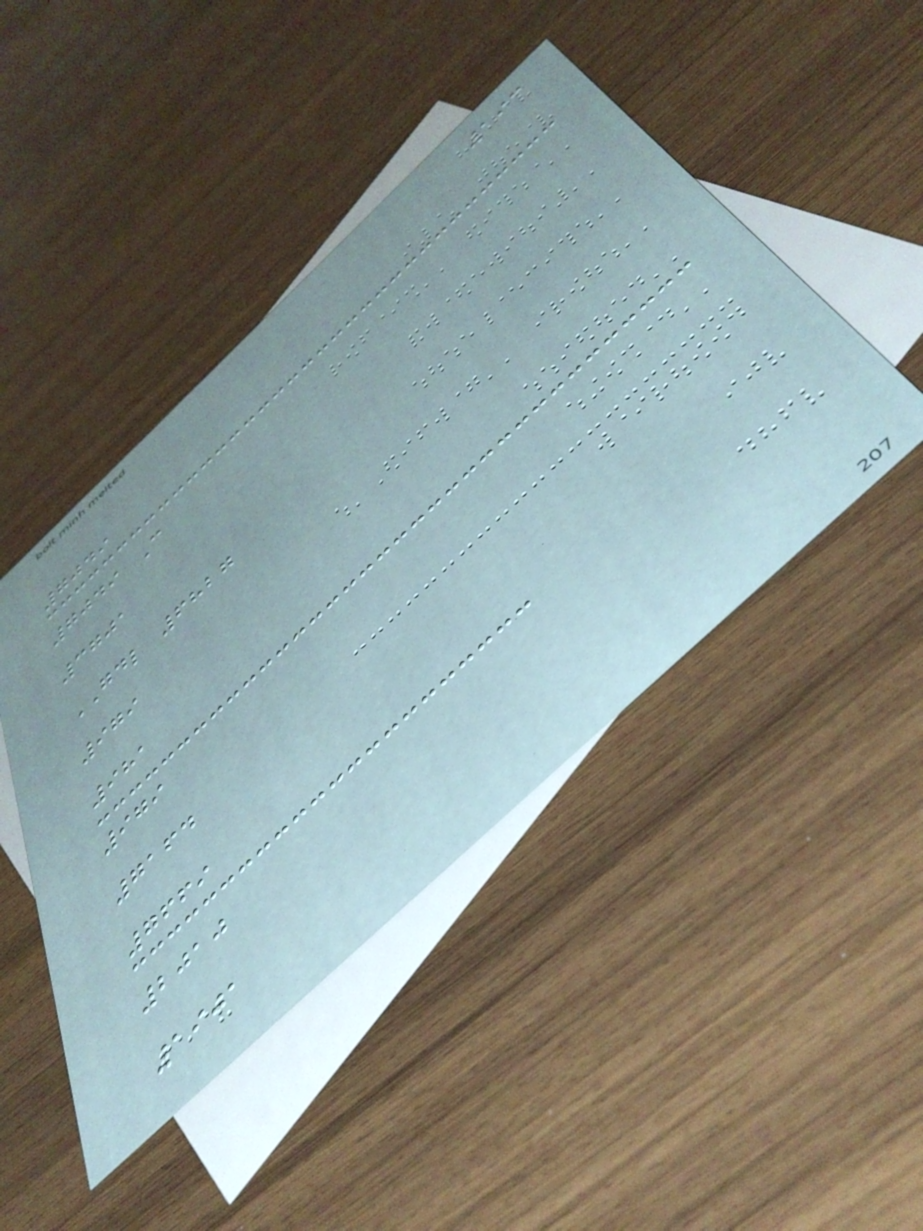193
7049
7049 C
3701
GDL 6827
979
981
979
7164
7669
2010
1901
